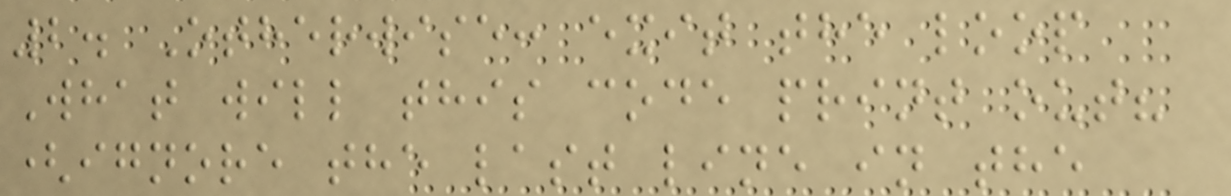2. Otherwise: exit the loop
What will this code print out?
(ignore the last line in the
